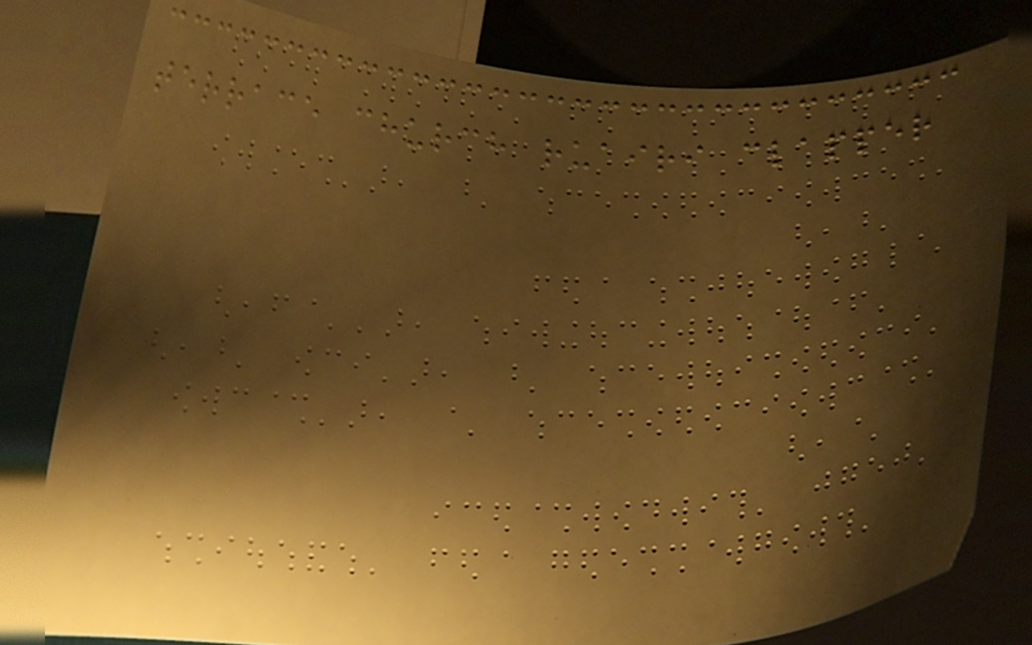terrace church ruairi clapper
